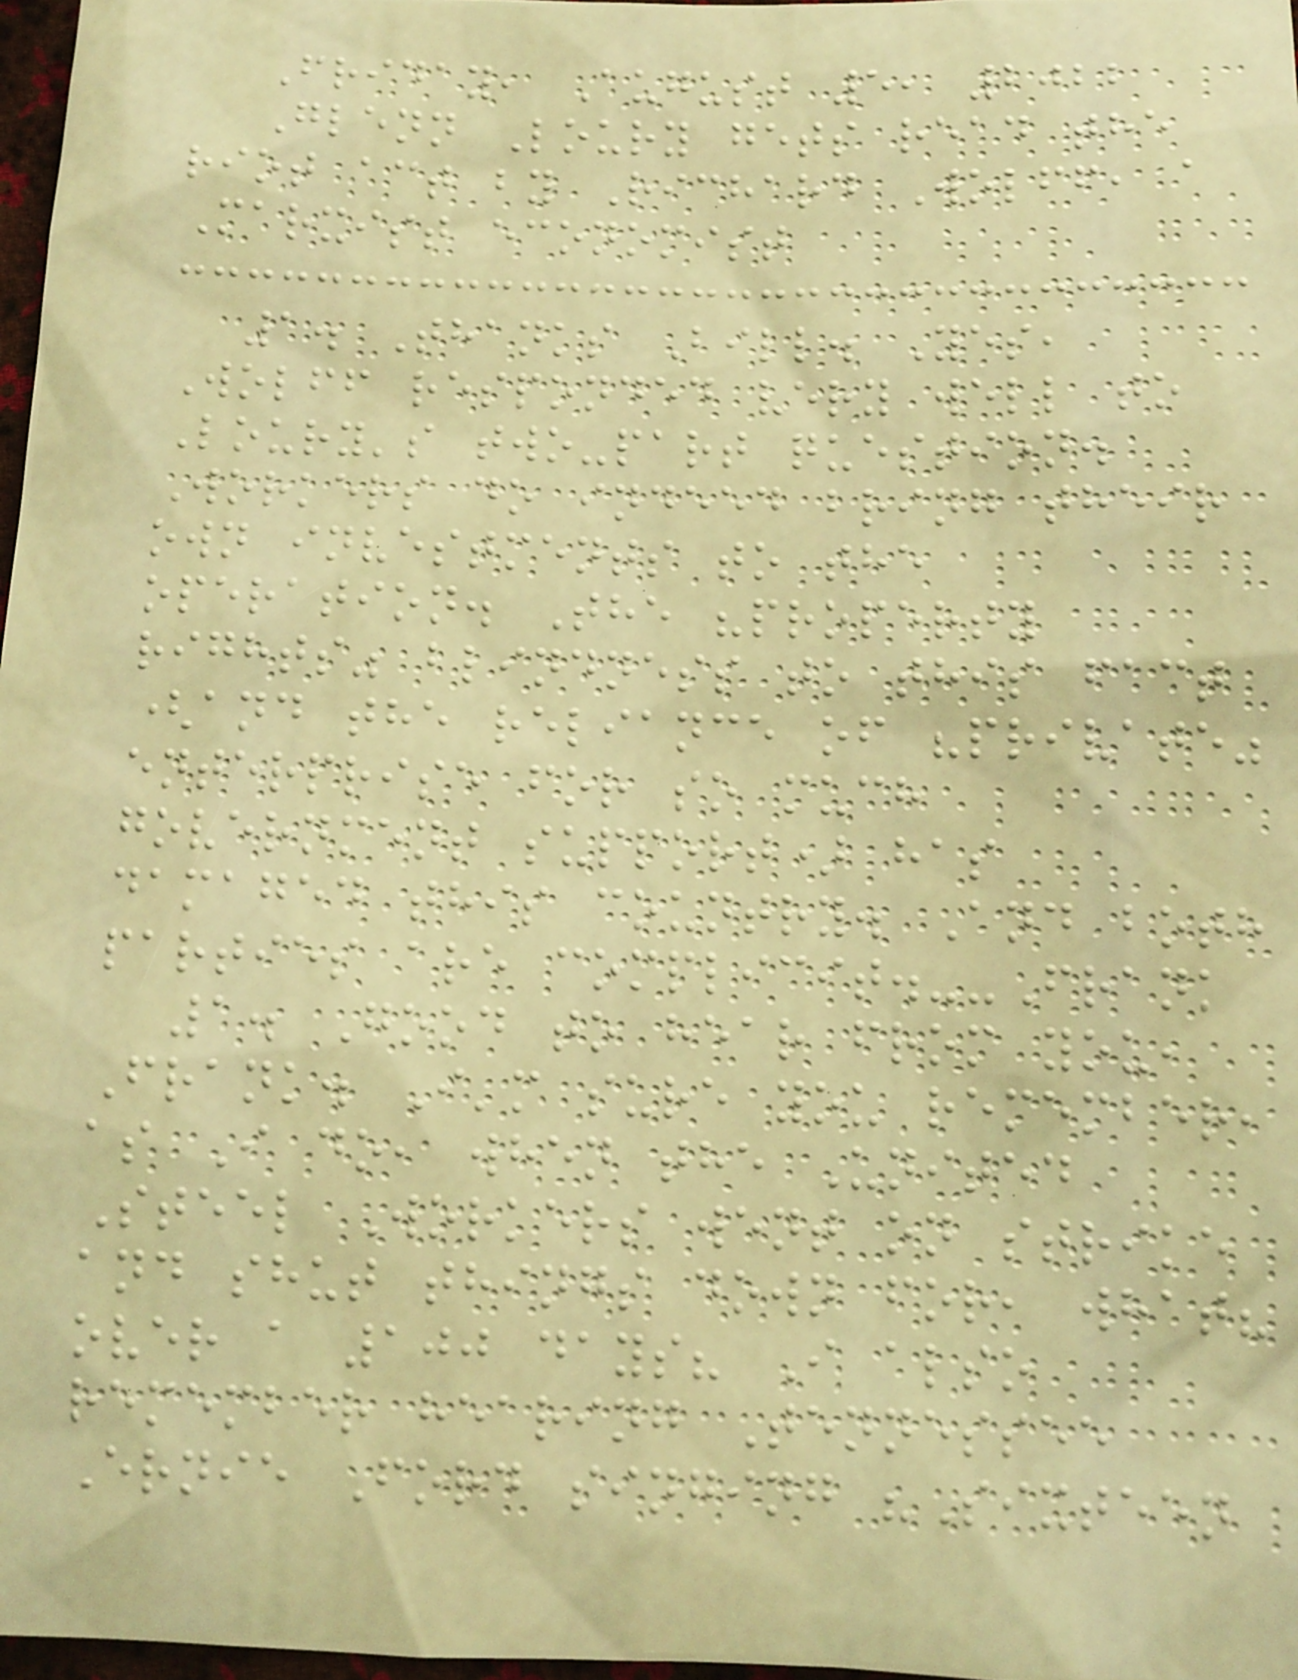Friday, August 5, 2022
Glenn Loury gets read the
riot act by Richard Wolff, a
Marxist economist
1. Thanks Bill. Yes,
Wolff responded very well to
Loury's two-part question.
Workers do indeed bring their
own investments to the
operation. The "property
rights" blindness to this fact
(and the reliance of "private"
enterprise for so much
government support) has
damaged this country. And both
parties are complicit.--Frank
1. Good to hear from you,
Frank. I'm sure you remember,
as I do, when the United
Steel Workers went on strike
and shut things down for, what?
over a 100 days? I also
remember hearing Tennessee
Ernie Ford singing "Sixteen
